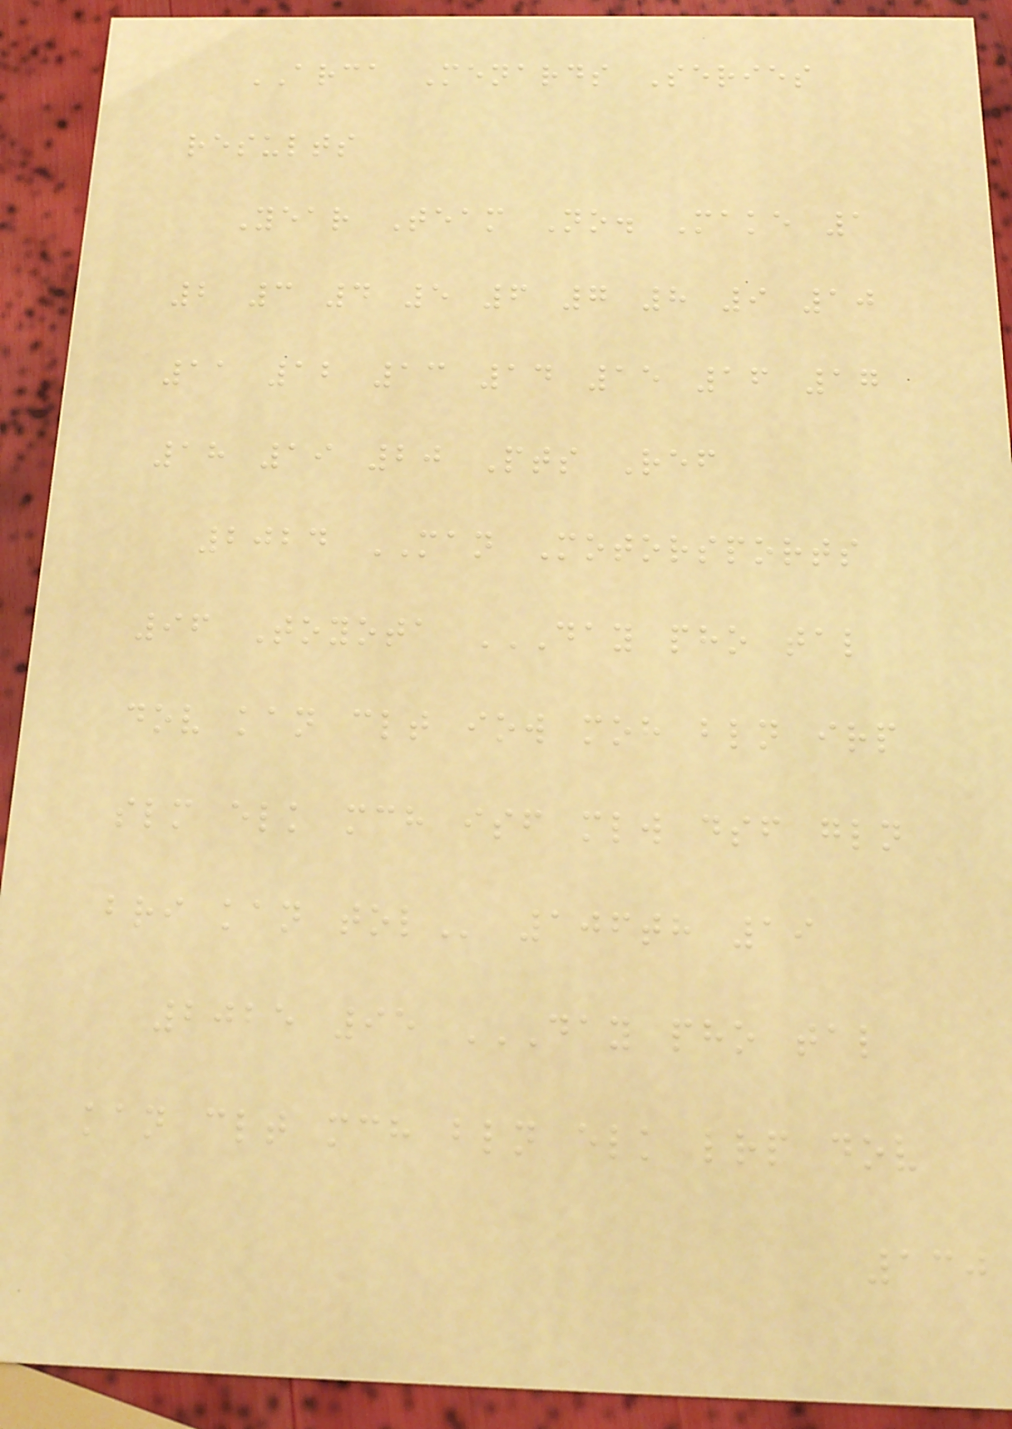ARCA Menards Series
results
Year Team No. Make 1
2 3 4 5 6 7 8 9 10
11 12 13 14 15 16 17
18 19 20 Pts Ref
2024 MAN Motorsports
96 Toyota DAY PHO TAL
DOV KAN CLT IOW MOH BLN IRP
SLM ELK MCH ISF MLW DSF GLN
BRI KAN TOL 106th 19
2025 95 DAY PHO TAL
KAN CLT MCH BLN ELK LRP DOV
130
